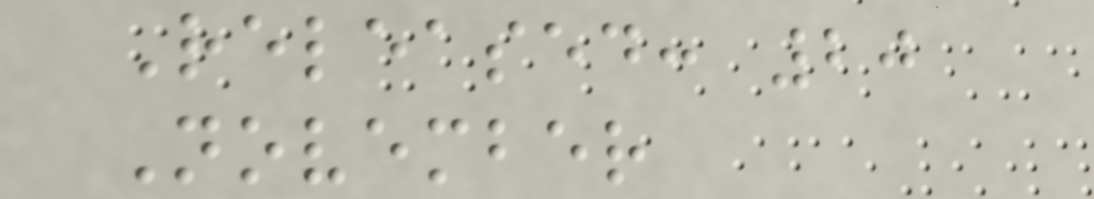Released: 20
November
